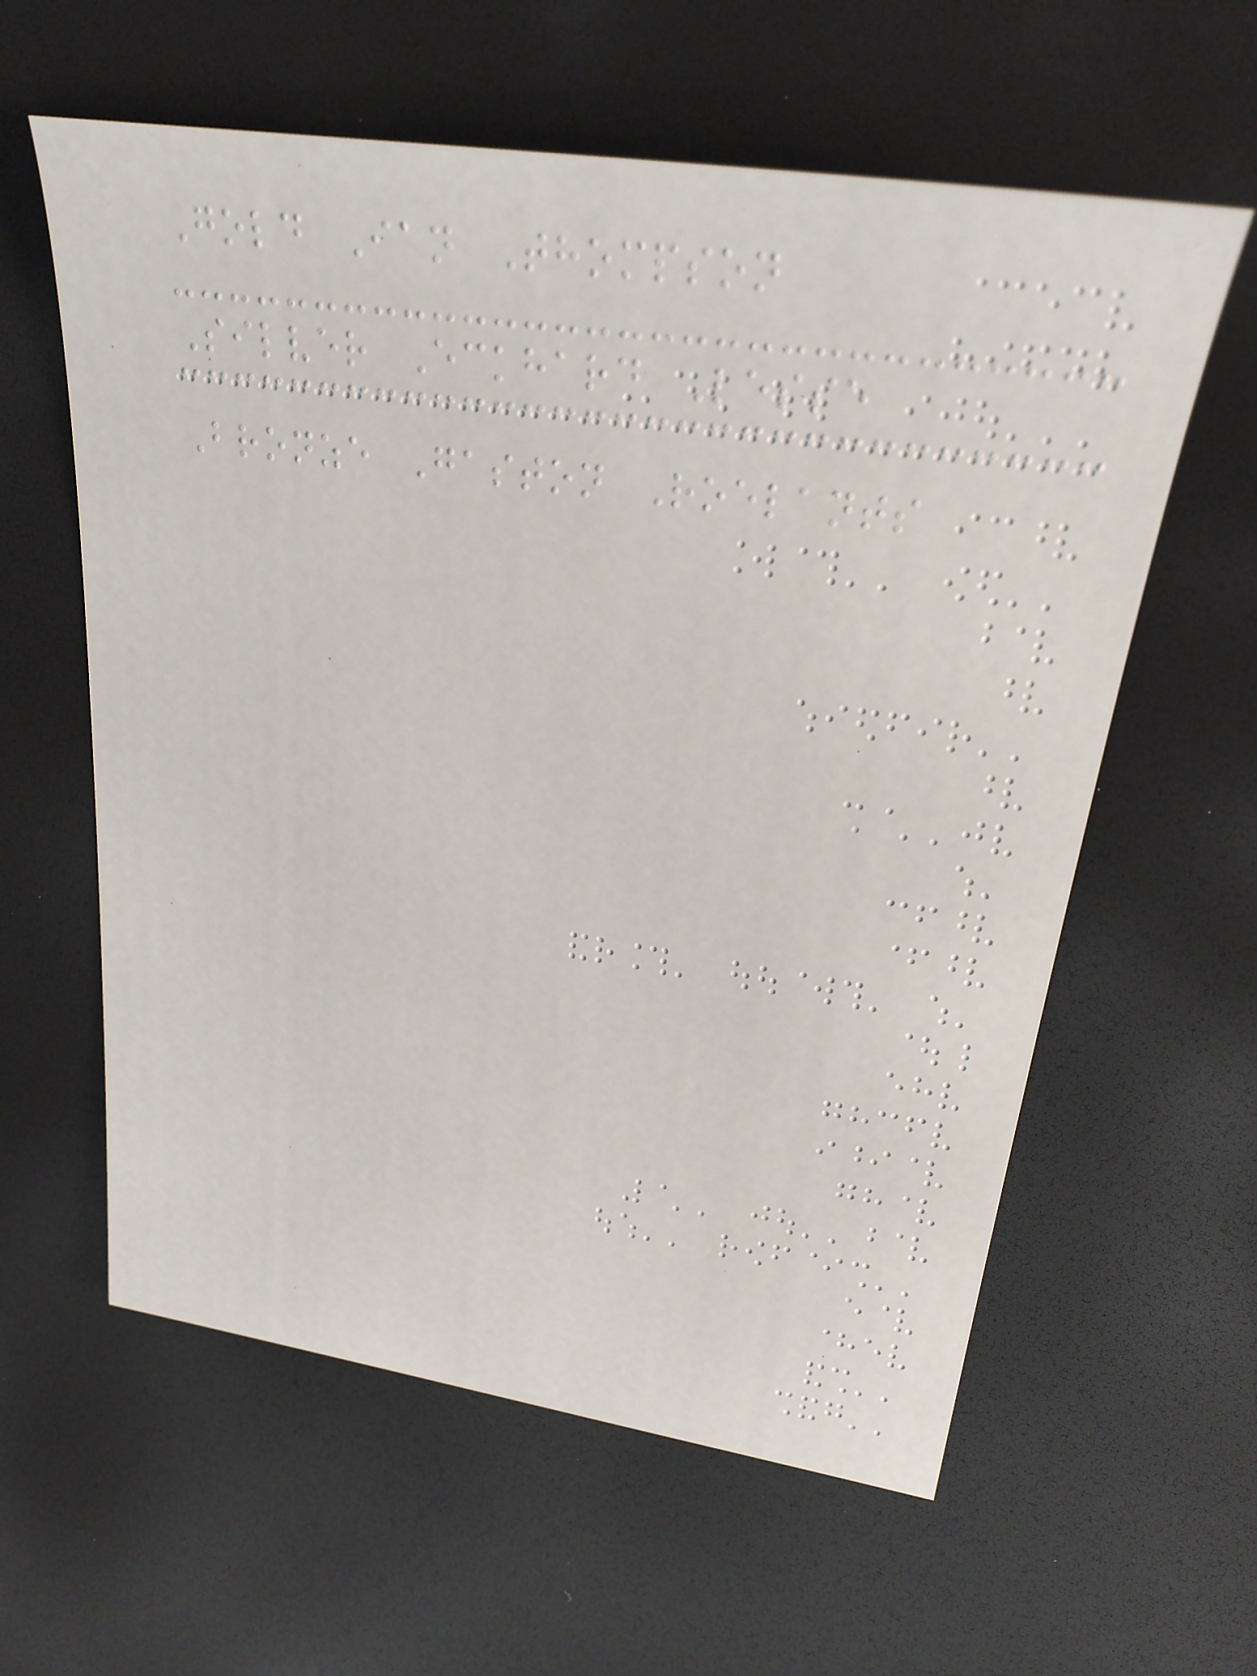Gold Ian Thompson
Silver Eckhard Lesse
Bronze Gaston Roelants
